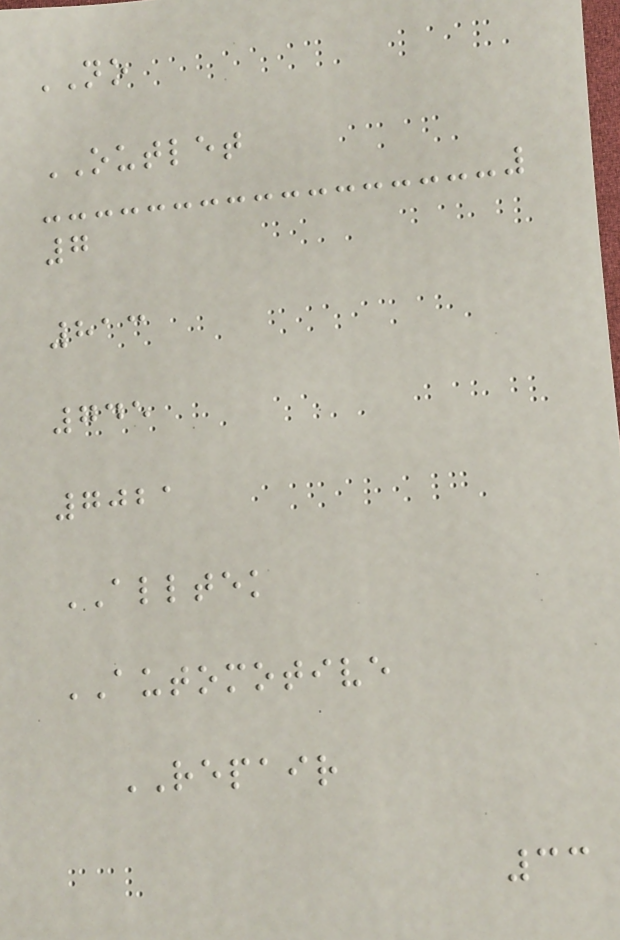NO
OUTLET
7
813
745
7021
ALLTEK
AUTOMOTIVE
REPAIR
33
